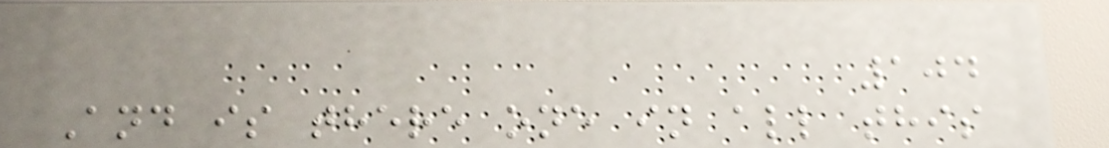104
And is there one in all this
